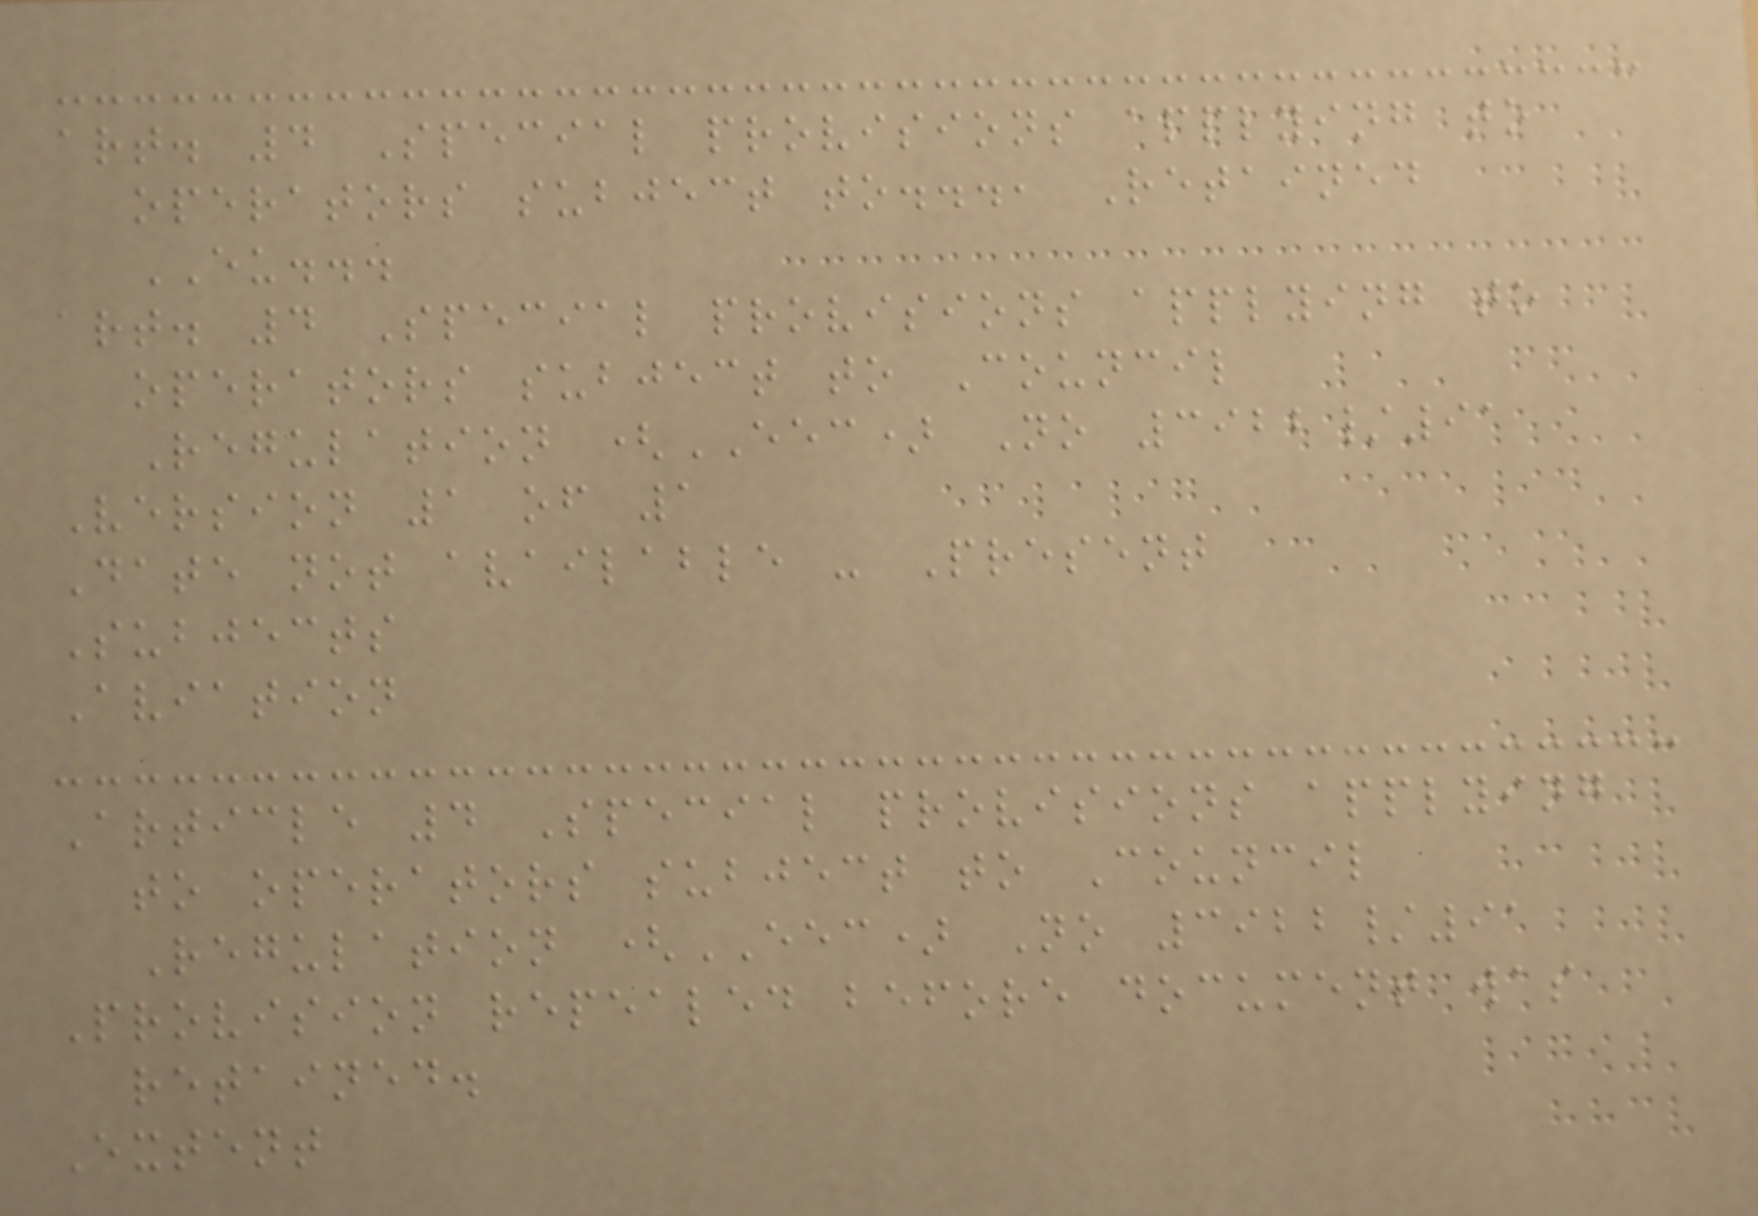art. 4 Special provisions applying to
operators subject to..., Retained
EU...
art. 4 Special provisions applying to
operators subject to Council
Regulation (EEC) No 3922/91
Version 1 of 1
Date not available - Present
Subjects
Aviation
Article 4 Special provisions applying
to operators subject to Council
Regulation (EEC) No 3922/91
Provision repealed before document was
retained.
Extent
